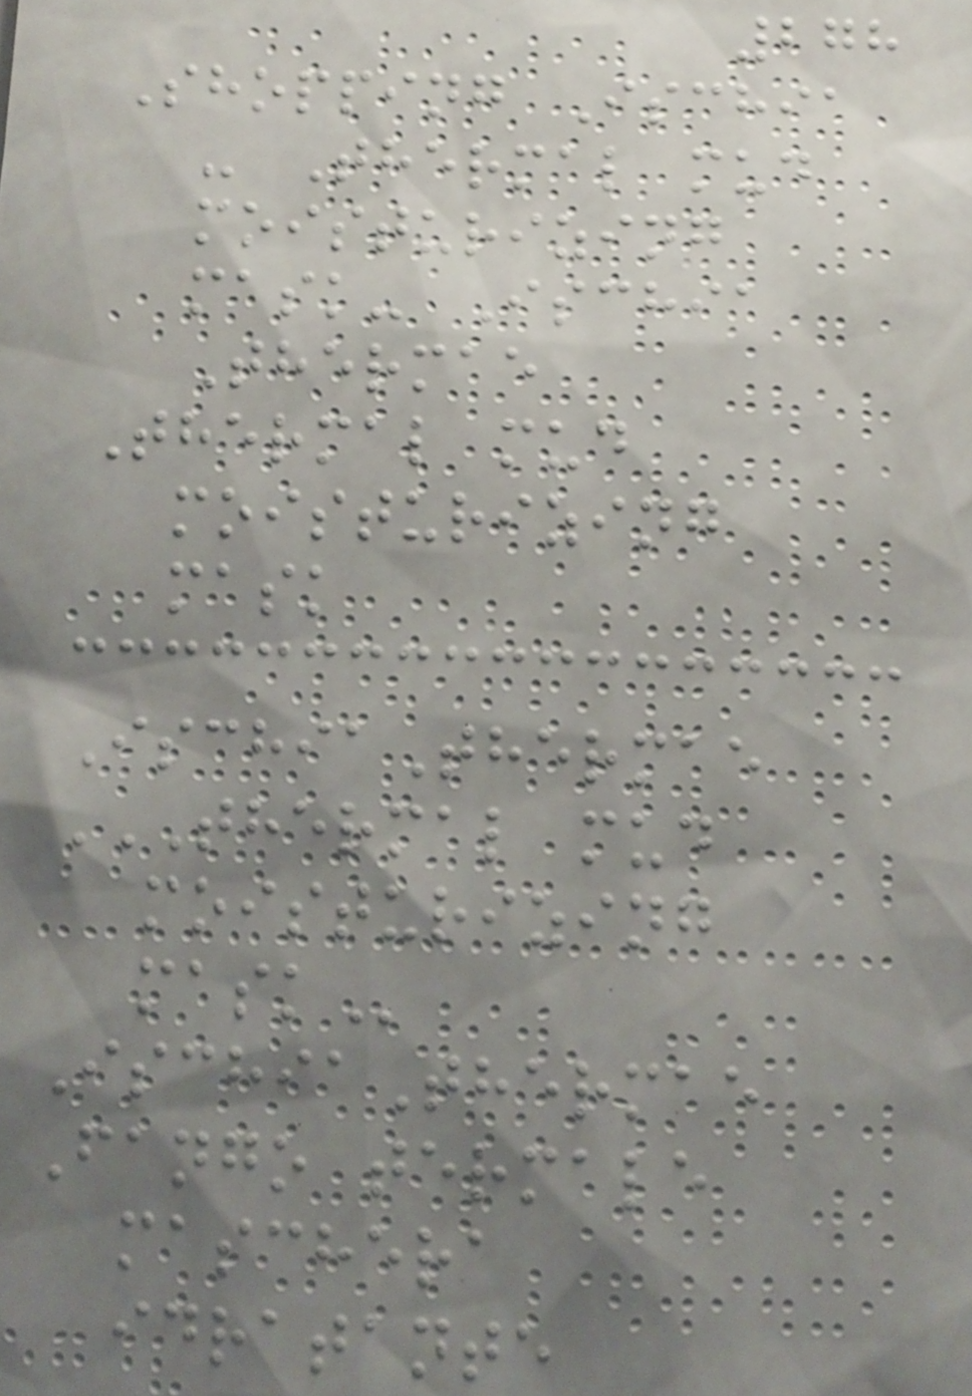278
Shopping Ischia
- Thermal mud
moisturizing
mask- Ischia
Thermae
Thermal mud
moisturizing
mask
IschiaThermae
THERMAL MUD
MOISTURIZING
MASK
IschiaThermae
Fango termale
maschera
idratante
